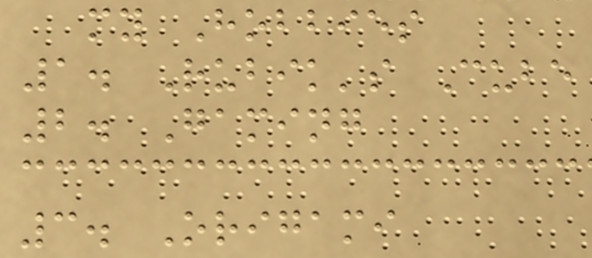my Hobbies
1. Rubik's Cube
2. Gaming
3. Origami
